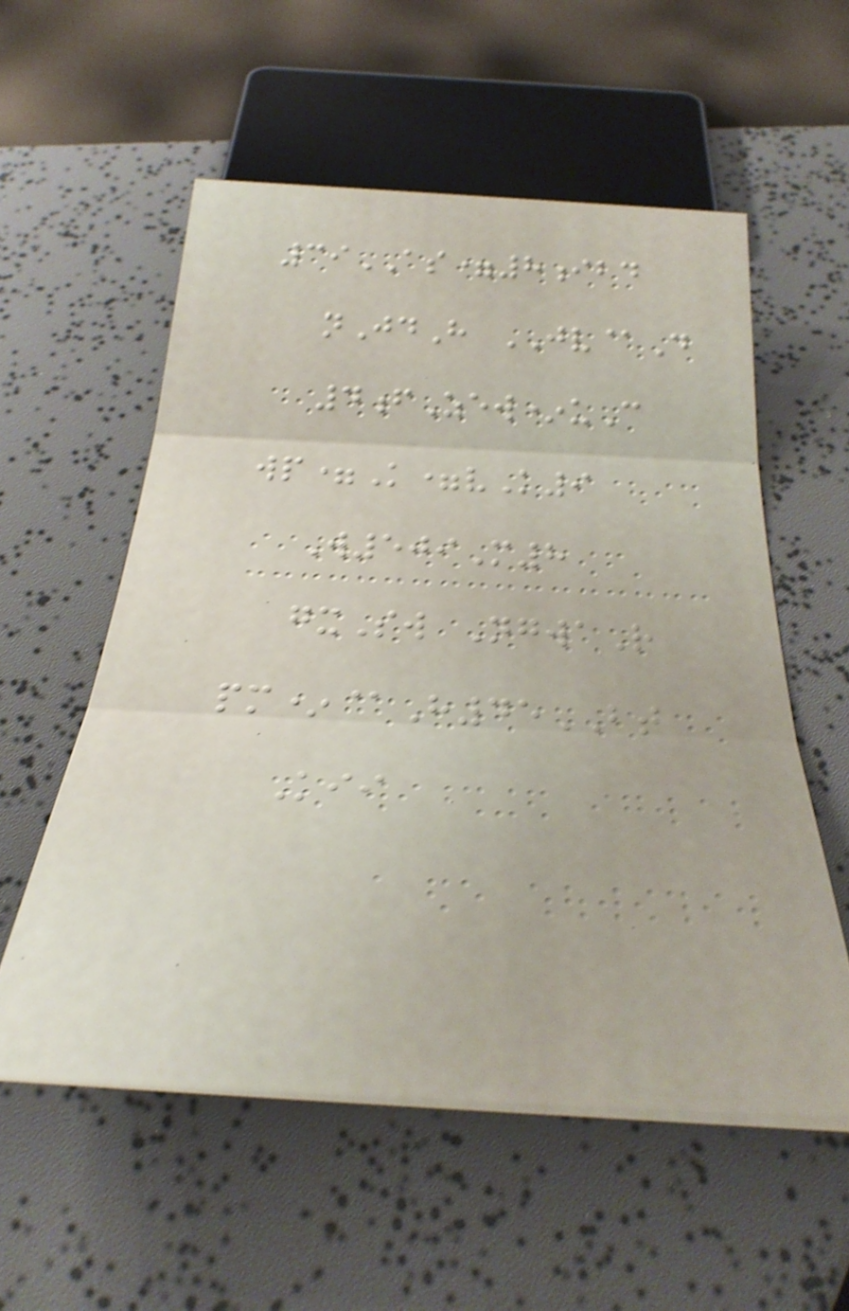39AS=8ibd
nJdH JV@D
4fZew*uC
wp=K=vK9
W509M8
gxSw NgwaR
pm*@H45BT
Kii
